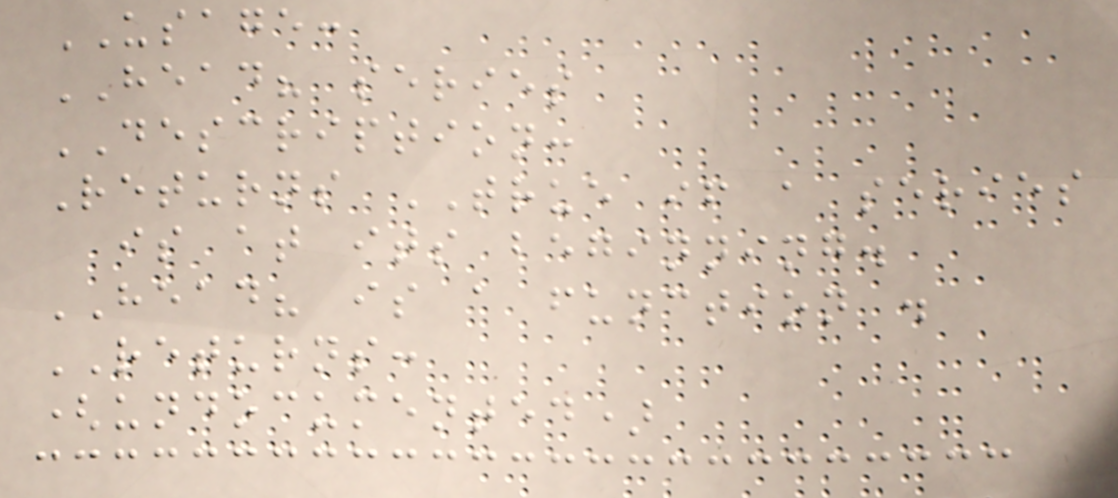USAGE:
HEAD? series
DESCRIPTION:
Returns TRUE if a series
is at its beginning.
HEAD? is a function .
RETURNS:
(undocumented)
